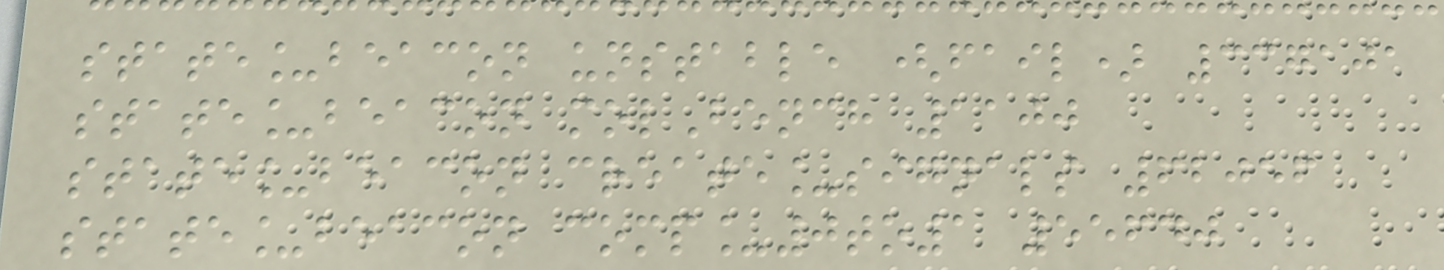state_beacon unstable (fail) 337101
state_beacon molBench 1100
state_beacon create_signals 62056
state_beacon comp_0to1 55640
